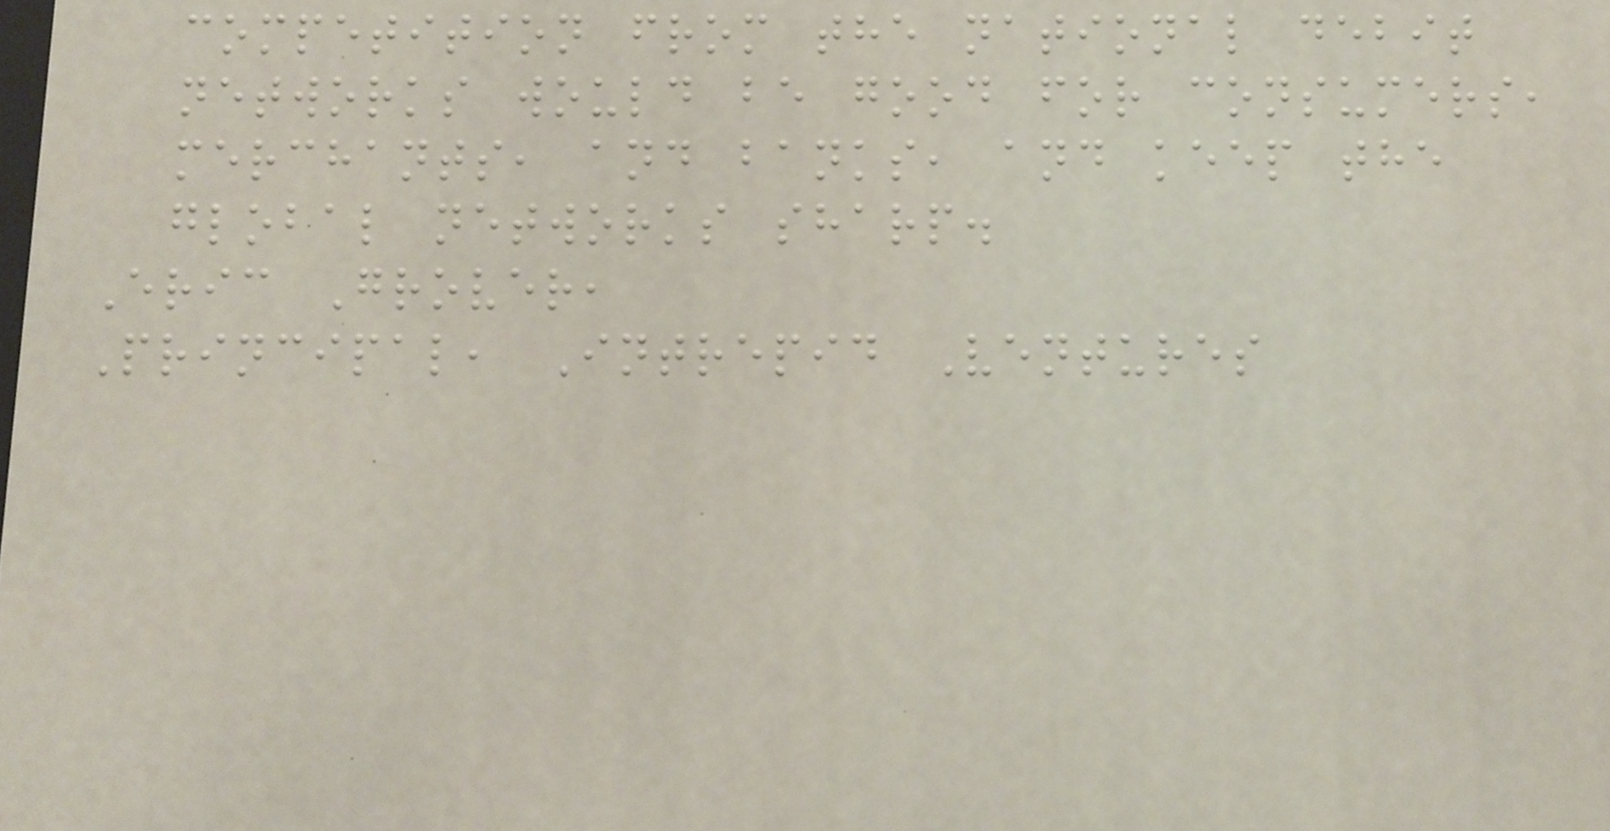competition from the national debit
networks would be good for consumers,
merchants, and banks, and keep the
global networks sharp.
Eric Grover,
Principal, Intrepid Ventures
